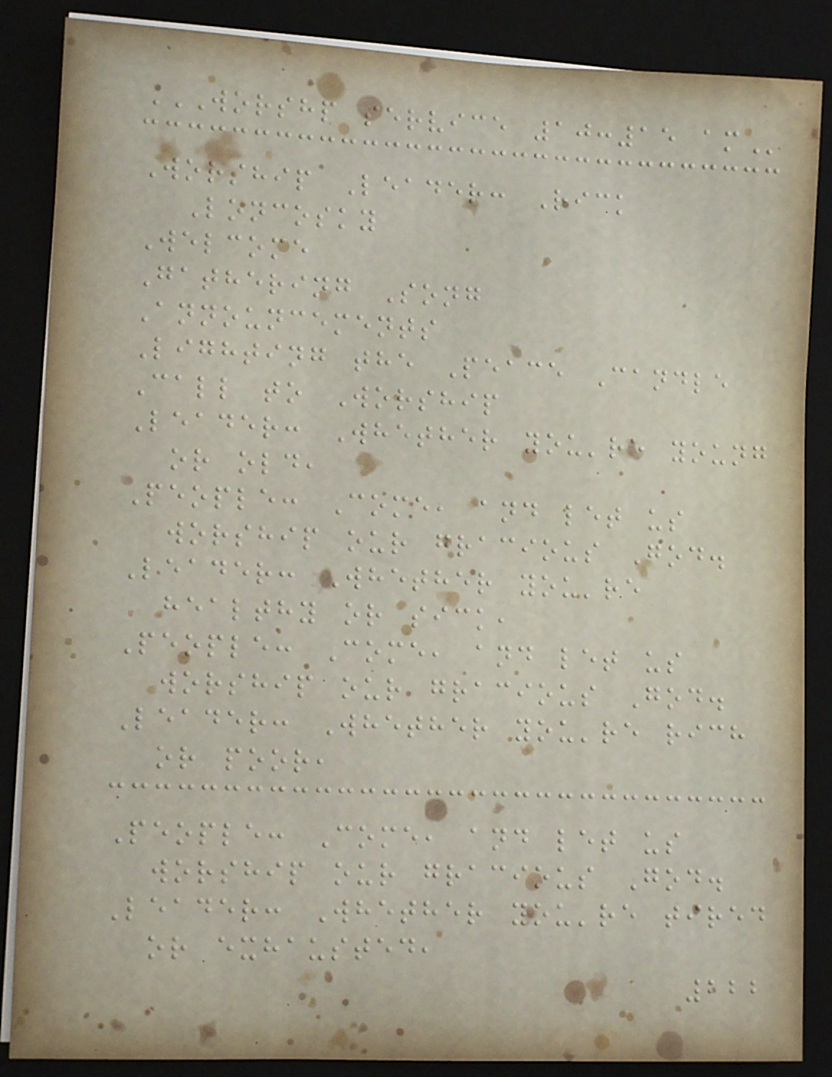WORSHP SERVICE 10:15 AM
Worship Leader: Rick
Loncosky
Welcome
Gathering Song
Announcements
Lighting the Peace Candle
Call to Worship
Leader: Whether you're young
or old,
People: Come, and let us
worship our gracious God.
Leader: Whether you're
healthy or sick,
People: Come, and let us
worship our gracious God.
Leader: Whether you're rich
or poor,
People: Come, and let us
worship our gracious God.
Leader: Whether you're tired
or exhausted,
222
